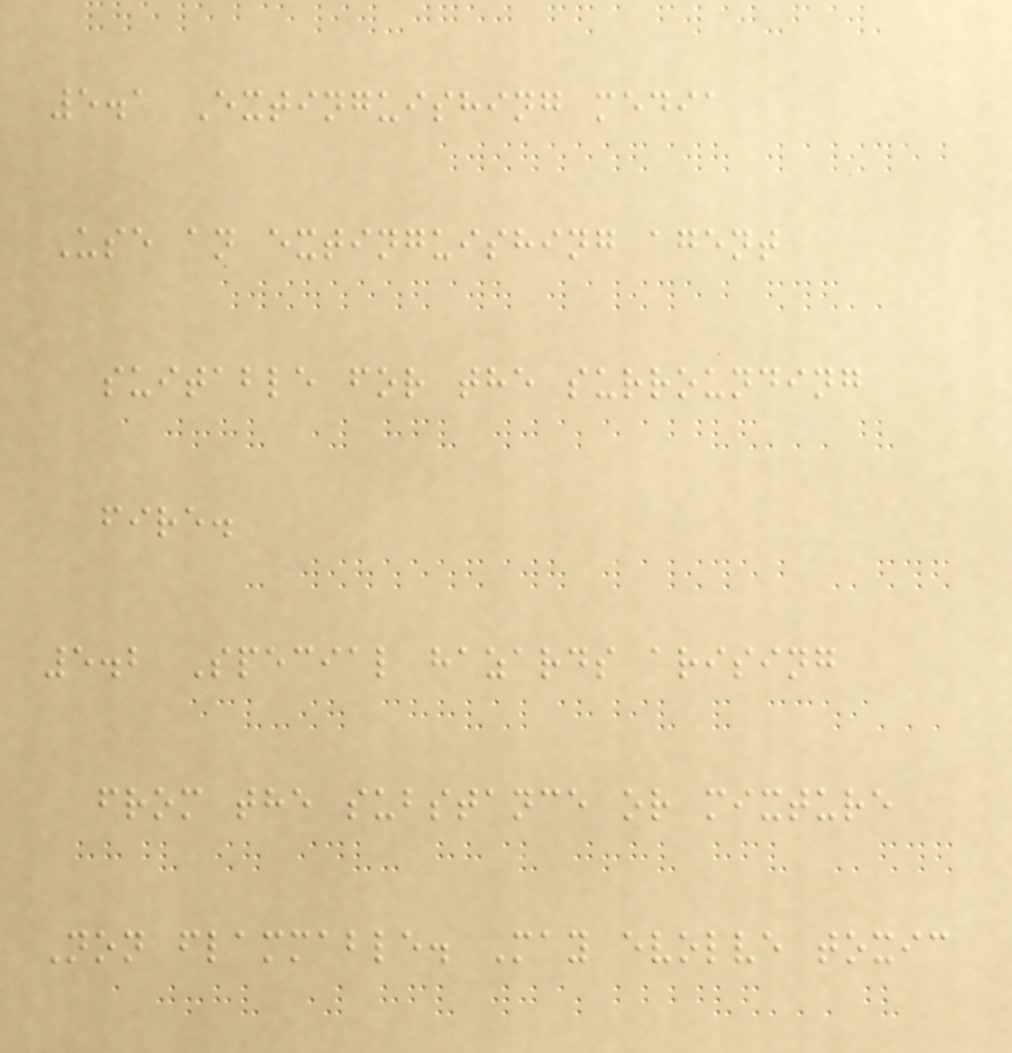5.1 Extinguishing media
Use an extinguishing agent
suitable for the surrounding
fire.
5.2 Special hazards arising
from the substance or mixture
Non flammable. May evolve toxic
